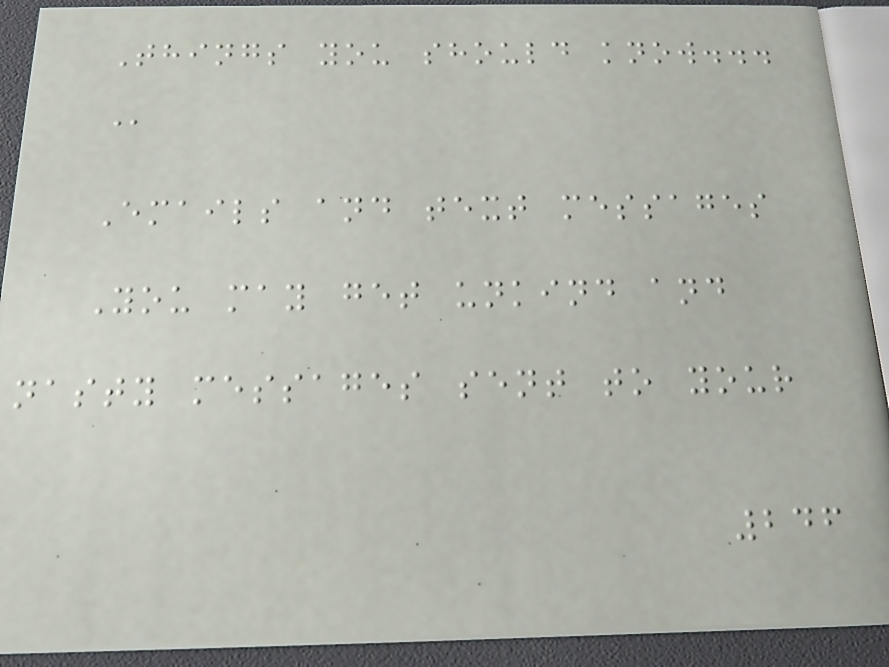Things you should know...
@
Emails and text messages
You may get unkind and
nasty messages sent to your
246
